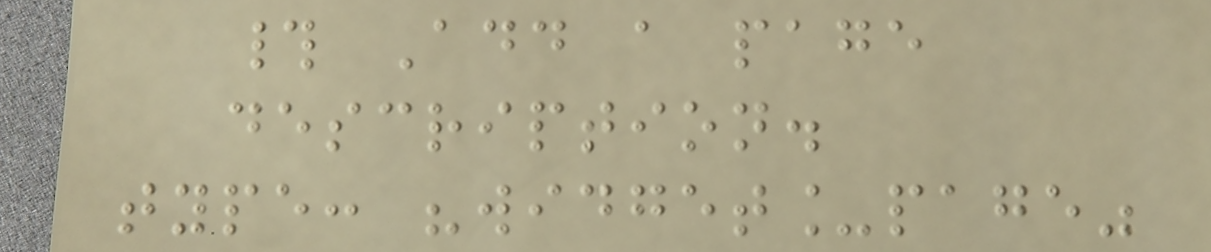# Add a page
description.
type: "widget_page"
